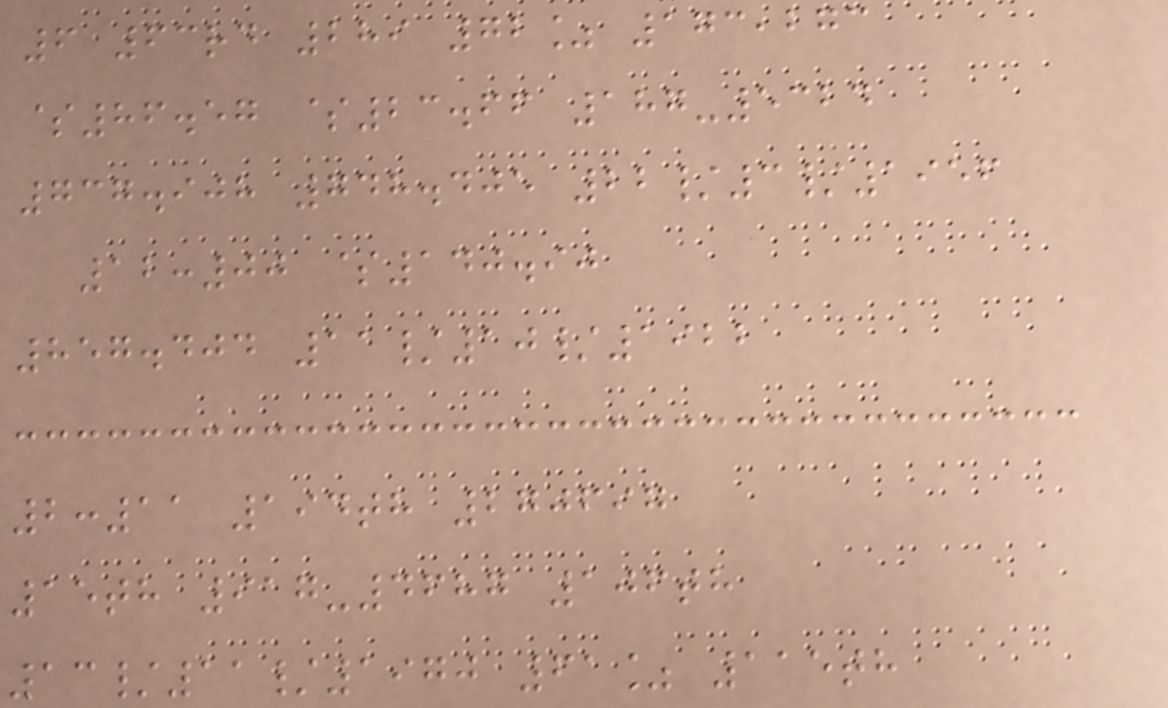6 63rd 289 72% 173,273
$86.57 $23.66 187-5324
737.908 748.405 22/3/1956
12:00 $140.90
857.404 11/10/1922
2:11 194th 270697
15th 917-4687 106th
13/11/1970 61% 115th
